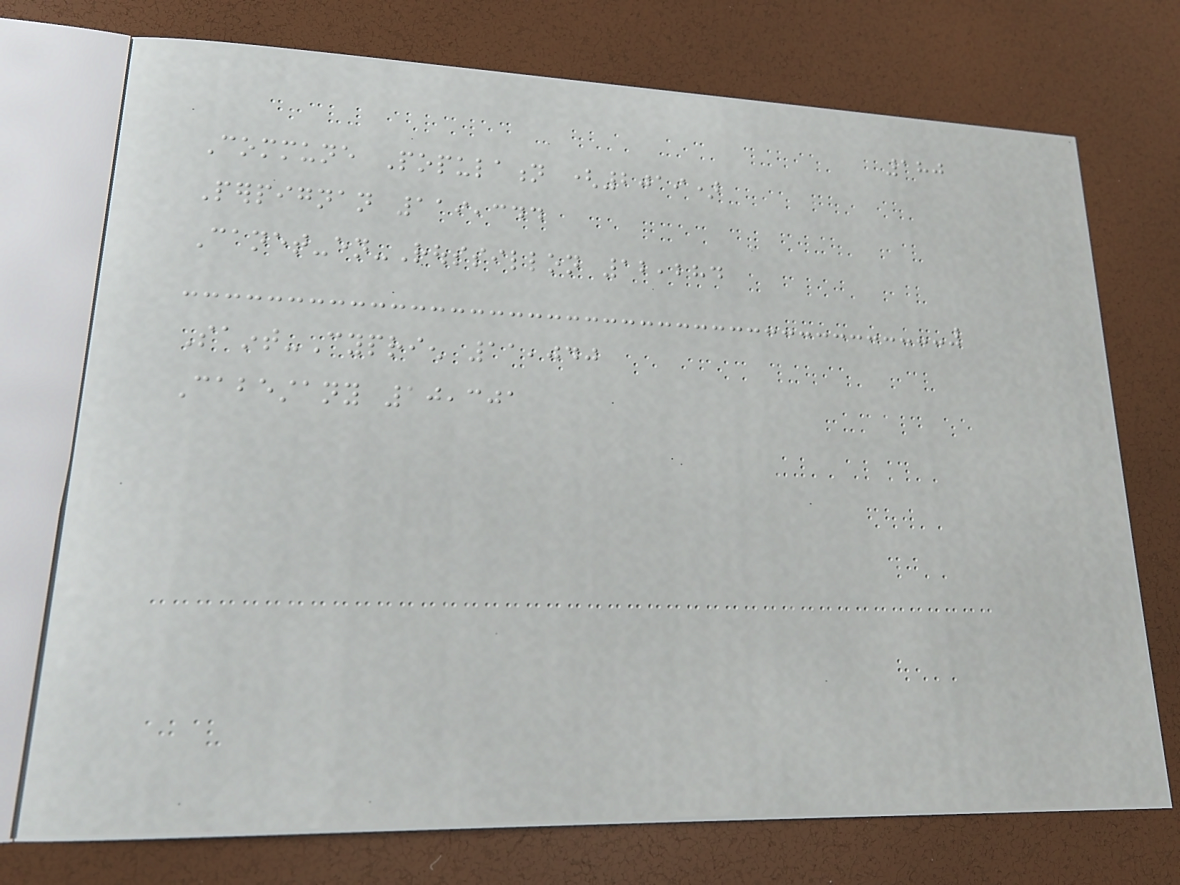180
Commune Population (2019)
Perpignan 119,344
Canet-en-Roussillon 12,284
Saint-Cyprien 11,040
Cabestany 10,301
